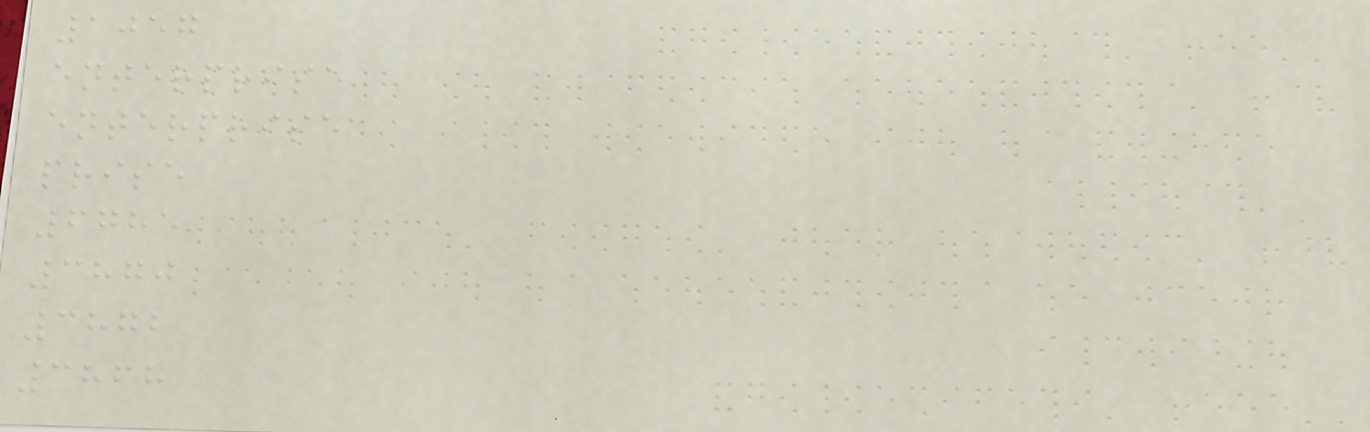1057
enterprise
enterprise
prise
6785
3870
3872
3868
